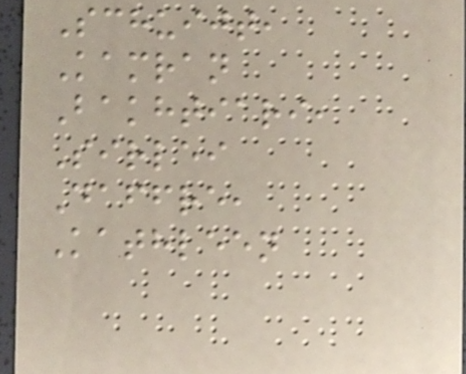Schuijt,
Kamran
Bakhtiari,
Sirlei
Daffre,
Kathleen
